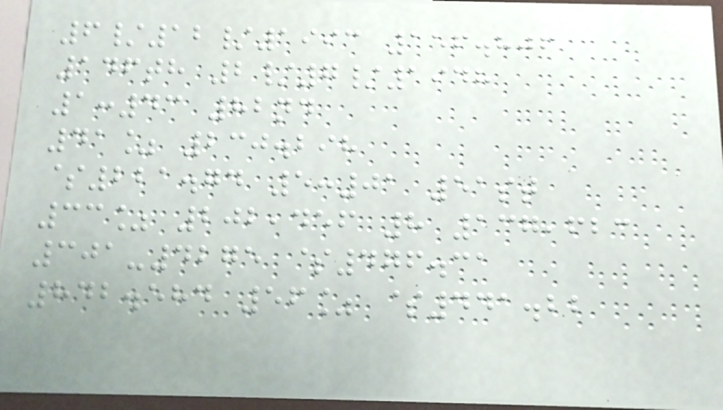6/12/1993 156.806
146th 2/7/1948
1:43 82nd
41% 230.298
$221.74 5:01 51st
33% 202,456 8 137,623
301-4275 $476.31
842.584 56% $441.22
